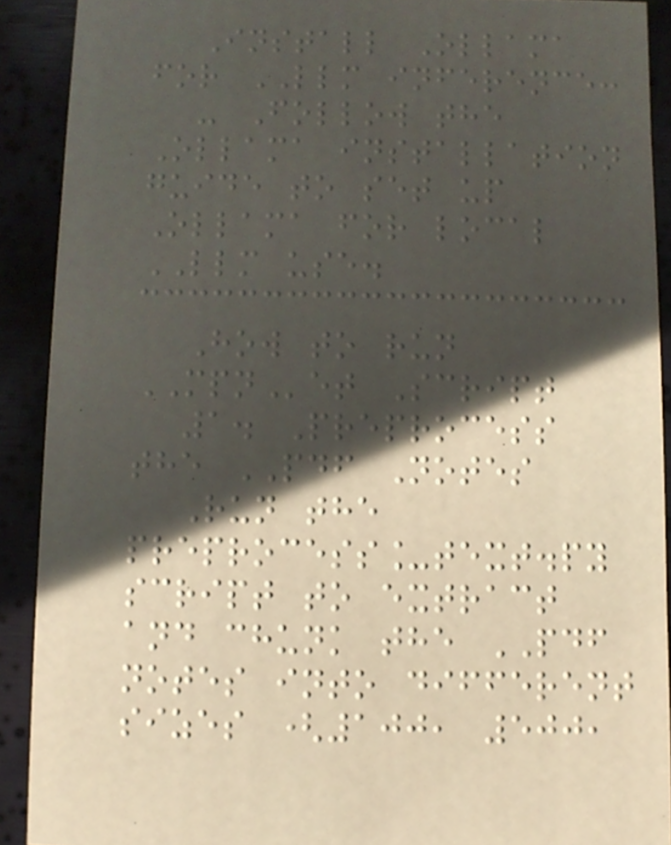Install Ollama
for LLM inference:
- Follow the
Ollama installation
guide to set up
Ollama for local
LLM use.
How to run
MPNet Script
1. Preprocess
the PDF Notes
Run the
preprocess_text.py
script to extract
and chunk the PDF
notes into different
sizes (100, 500,
